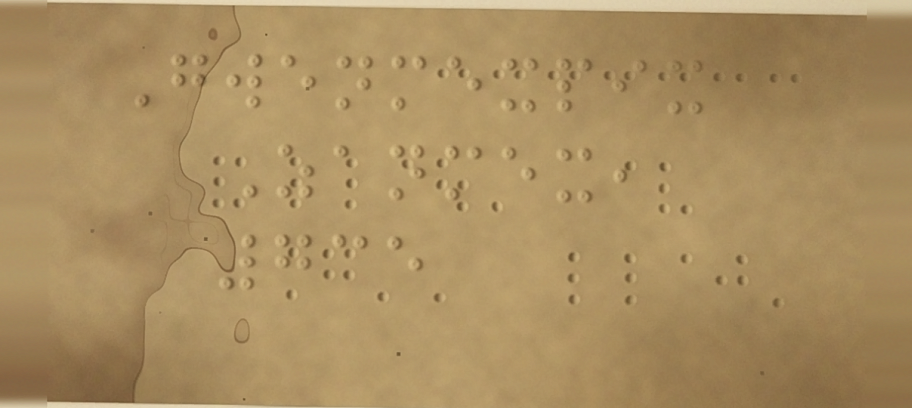Gwenmexpix
Zanmex,
735
